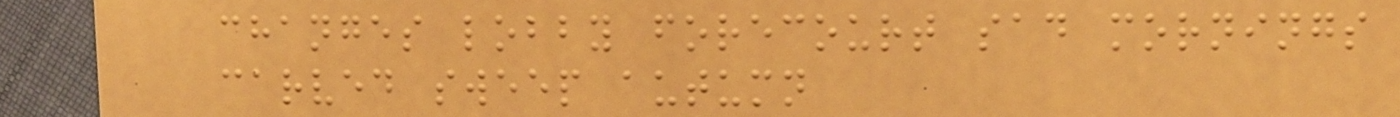changes lobby forecourt sad mornings
carved sweep autumn
